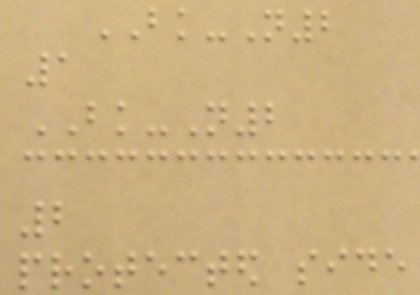BK-N2
1
BK-N2
2
protected side
